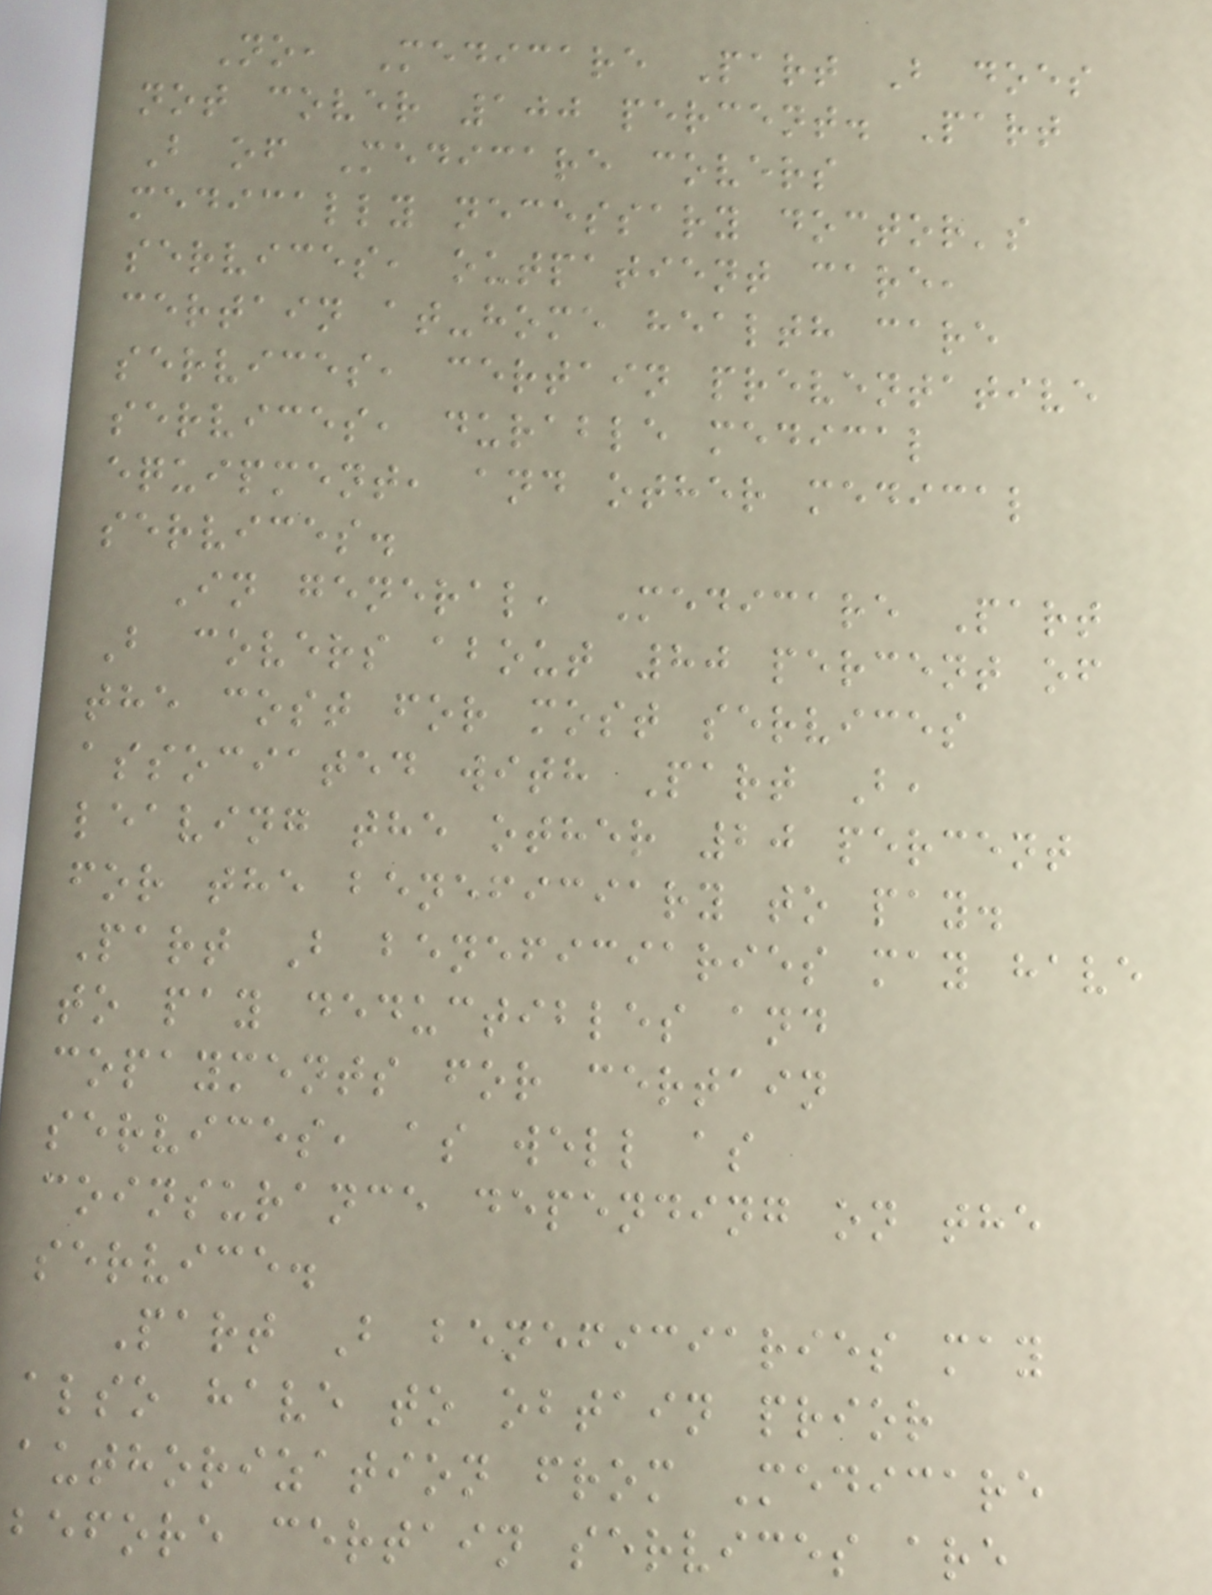No, Medicare Part B does
not cover 100 percent. Part
B of Medicare covers
medically necessary doctor's
services, outpatient care,
certain at-home health care
services, certain preventative
services, durable medical
equipment, and other medical
services.
In general, Medicare Part
B covers about 80 percent of
the cost for most services
associated with Part B,
leaving the other 20 percent
for the beneficiary to pay.
Part B beneficiaries may have
to pay deductibles and
copayments for certain
services, as well as
coinsurance depending on the
service.
Part B beneficiaries may
also have to obtain prior
authorization from Medicare
before certain services are
